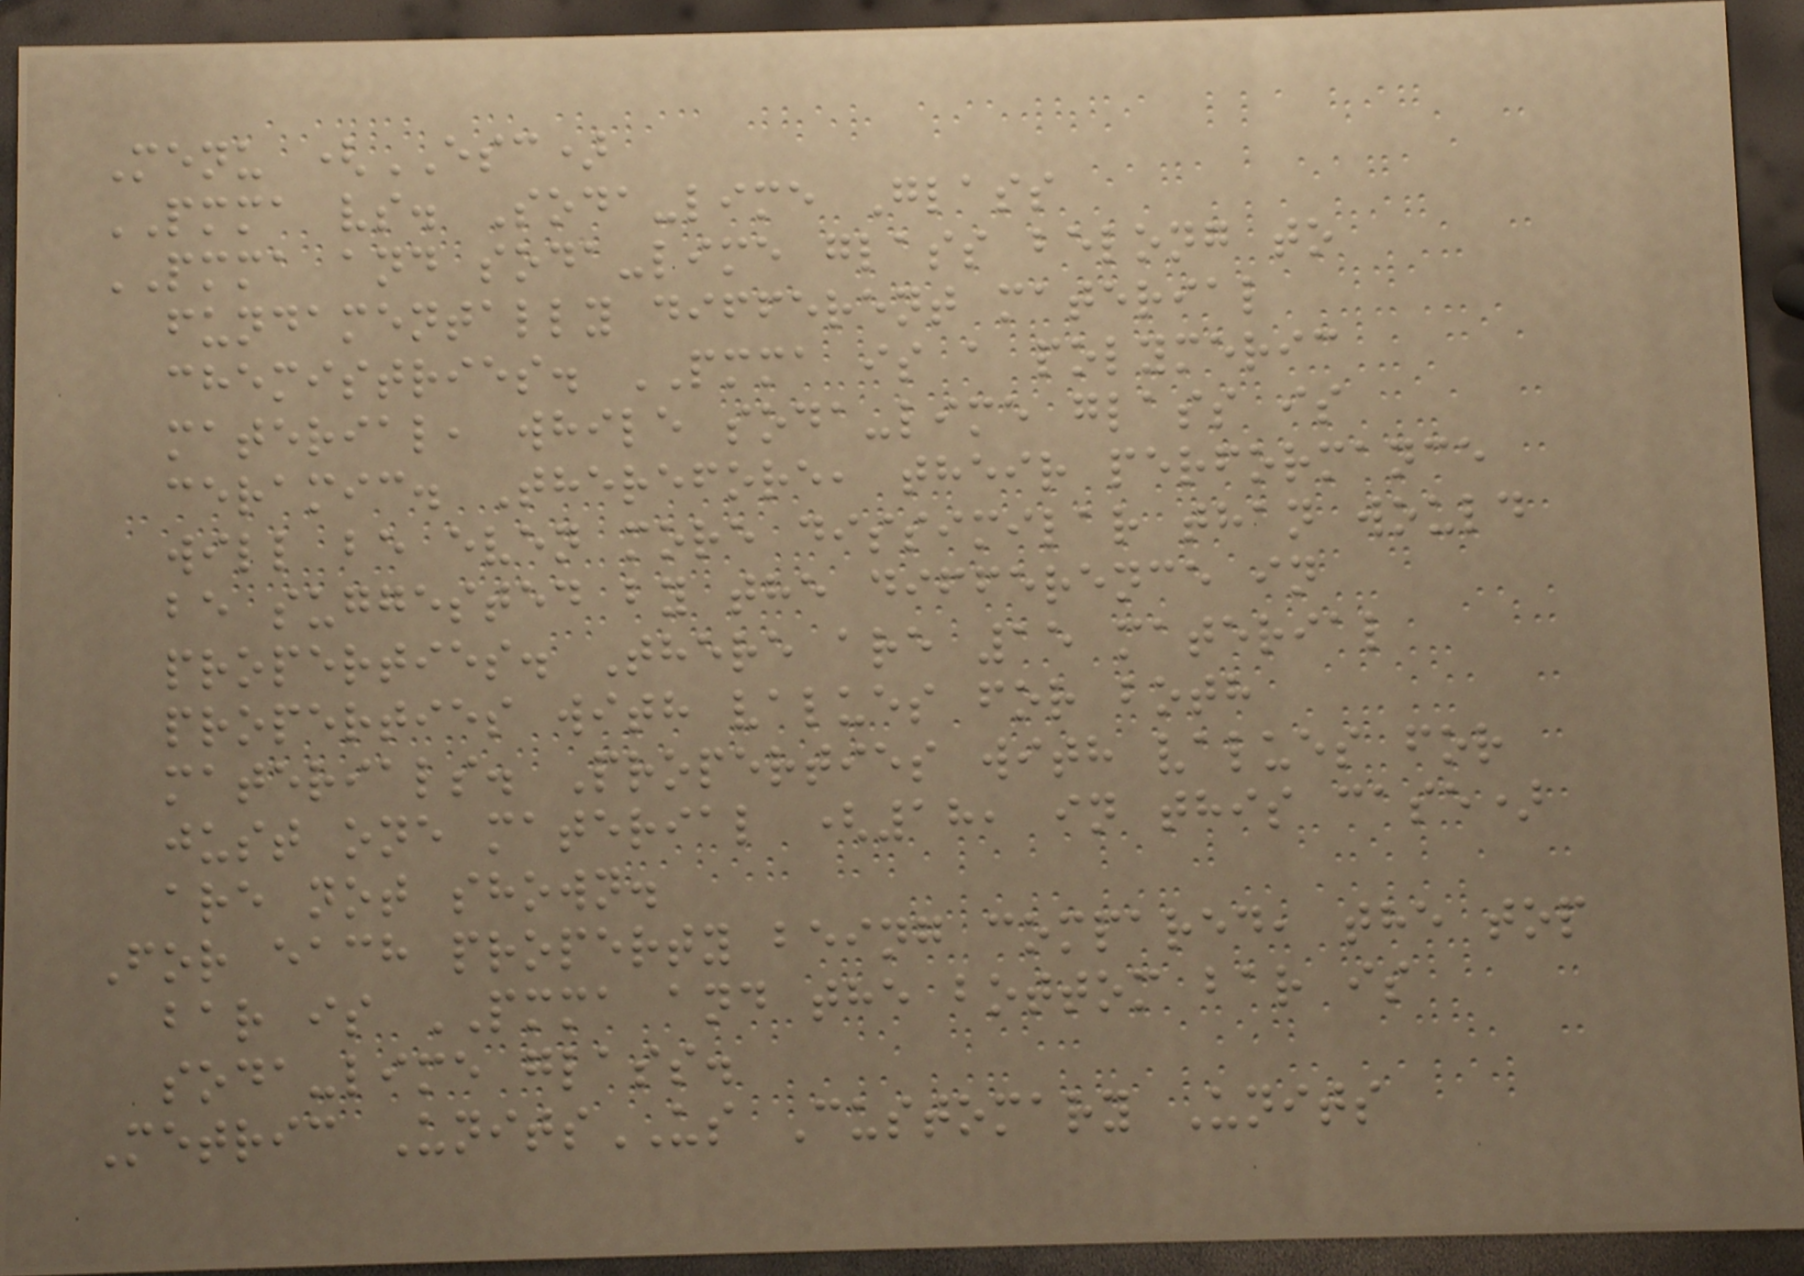Menu (ESC)
PMMA vs. Soda-lime Glass
PMMA and soda-lime glass belong to
fundamentally different material
chemistries. PMMA is a polymeric
material, while soda-lime glass is
ceramic. Therefore, their performance
will be even more dissimilar than would
be suggested by the difference in
properties. There are 15 material
properties with values for both
materials. Properties with values for
just one material (18, in this case)
are not shown.
For each property being compared, the top
bar is PMMA and the bottom bar is
soda-lime glass.
Metric UnitsUS Customary Units
